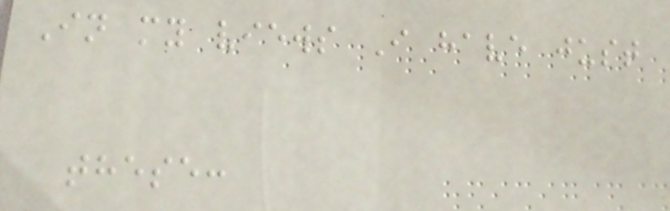In my views I have just
these:
